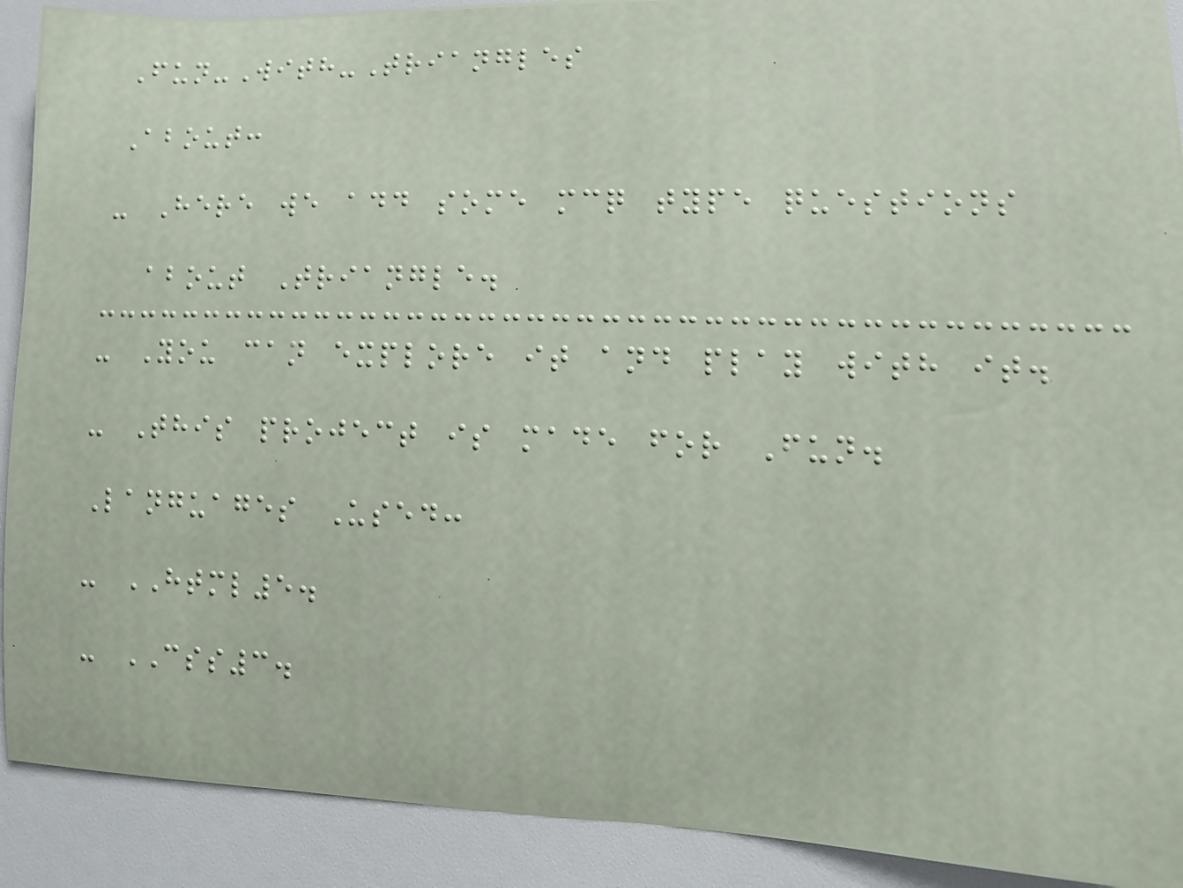Fun-With-Triangles
About:
- Here we add some mcq type questions
about Triangle.
- You can explore it and play with it.
- This project is made for Fun.
Languages Used:
- HTML5.
- CSS3.
